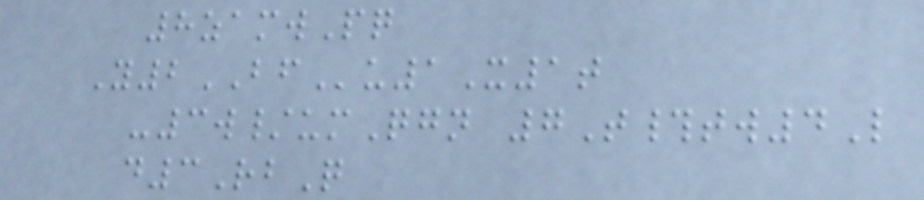8zamwPq
Y2BFu1X1t
-3w/umQgn 7T#tw4L
d3RbQ
